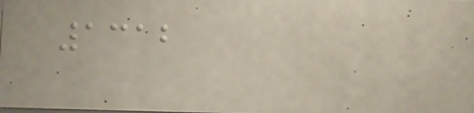1312
